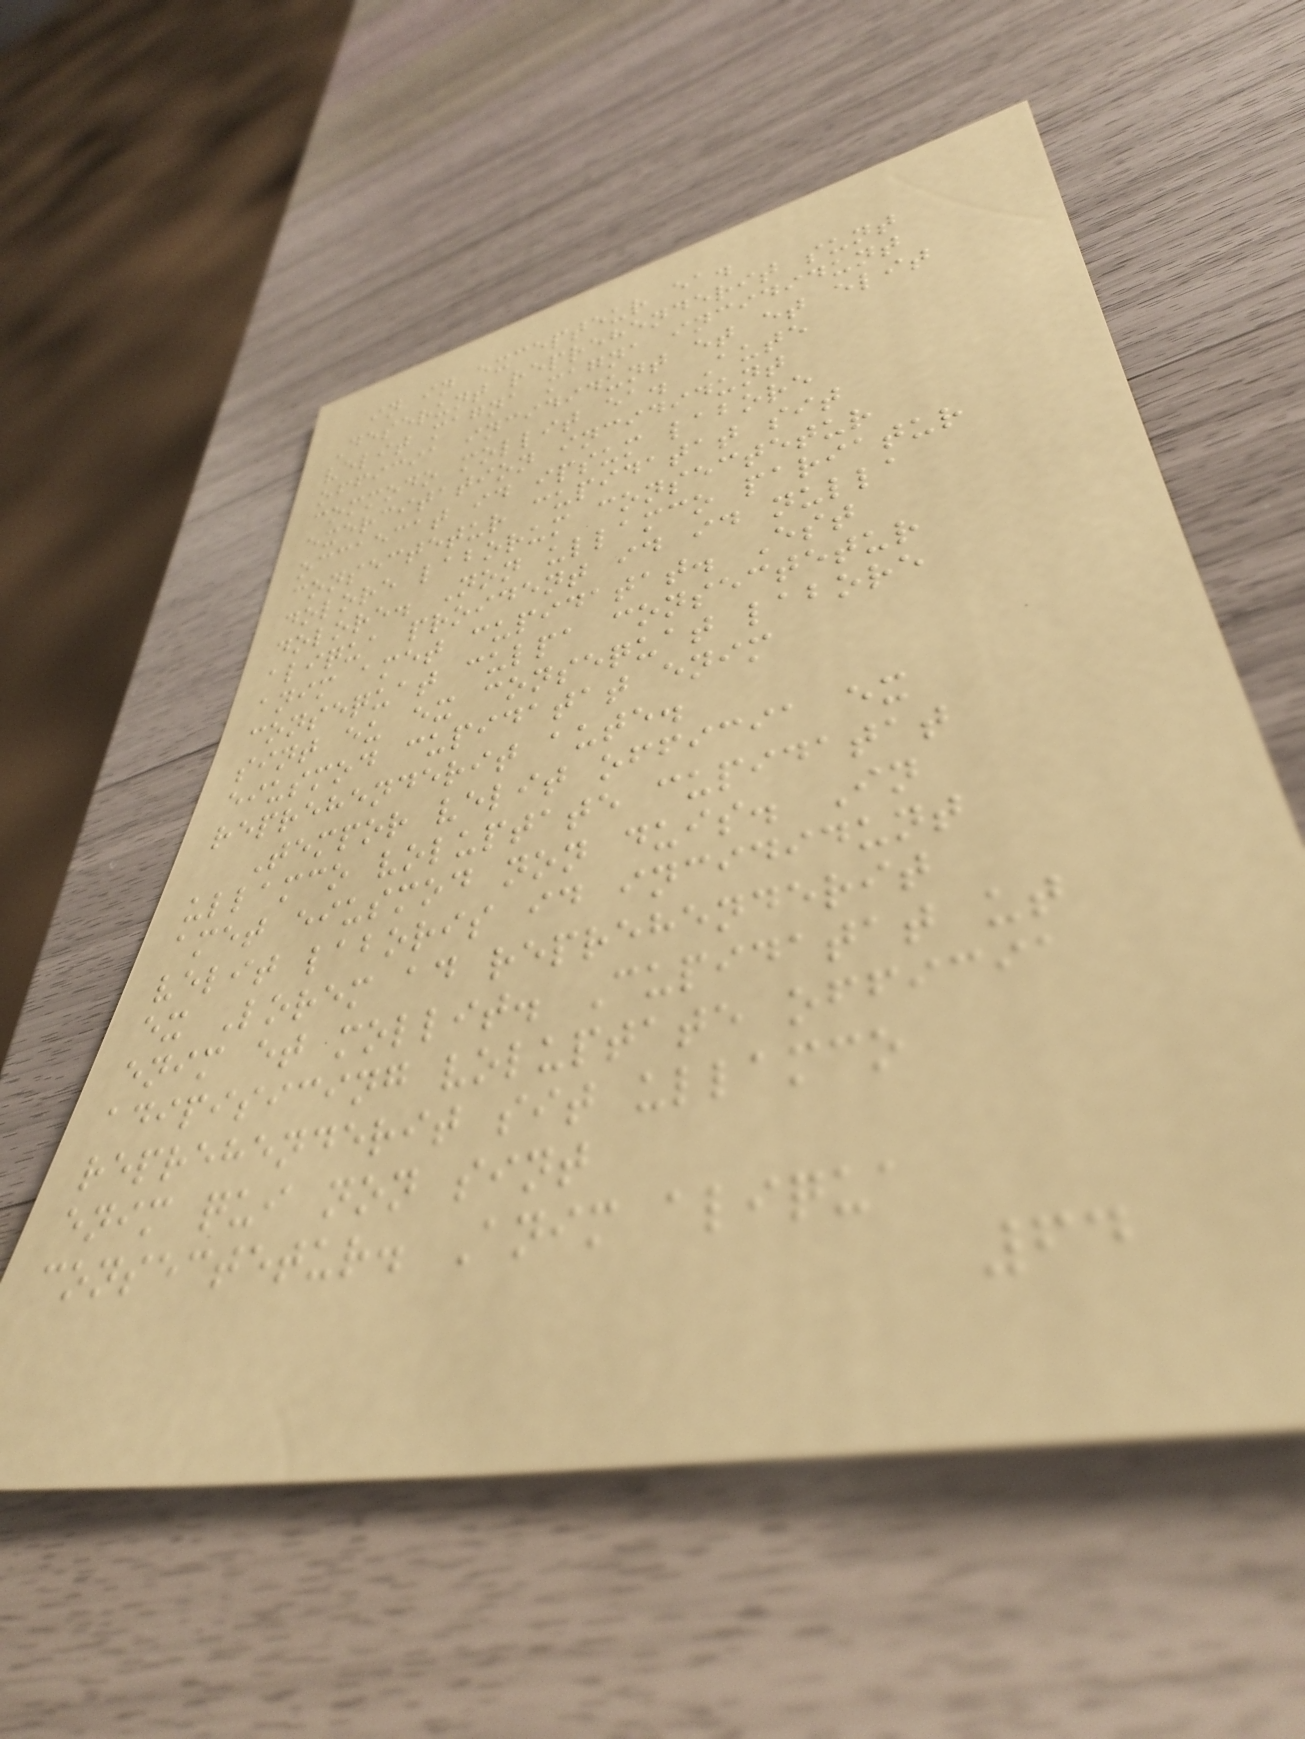in in excepteur ea.
Deserunt reprehenderit sunt
velit magna magna incididunt
officia incididunt et et elit
commodo mollit ea. Aute
exercitation incididunt
occaecat id ipsum labore
consectetur cupidatat sit
dolore laborum consectetur
dolore. Non ullamco pariatur
aliqua proident id id nulla
anim amet cupidatat. Est
consequat culpa consectetur
sint eu ex consequat labore
eiusmod cupidatat enim
reprehenderit aute.
Tempor velit officia ex
ullamco voluptate cupidatat
amet eiusmod non duis. In
velit laboris id incididunt
ex Lorem ad reprehenderit
enim et mollit. Cupidatat ut
adipisicing voluptate officia
reprehenderit sit ullamco
enim qui non sint
consectetur. Anim aliqua
64
